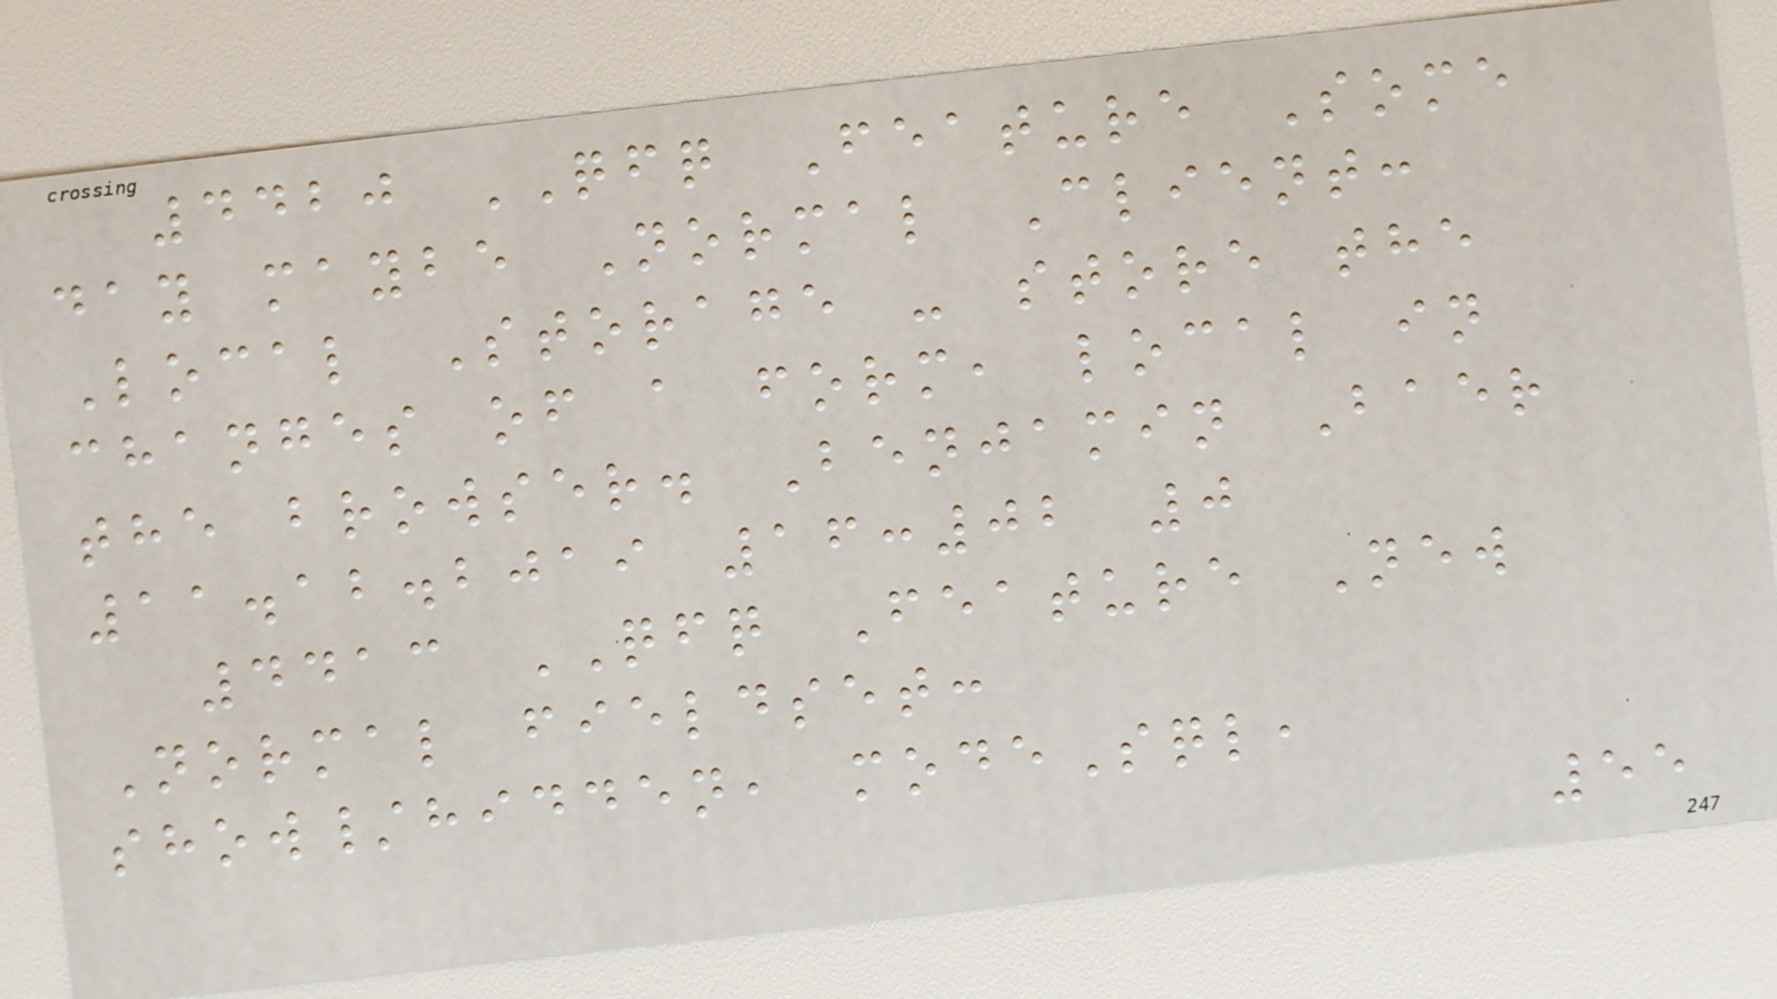4420 QFQ Feature Some
day maybe Normal Client:
Local Storage - store the
changes of a form, local in
the browser. Benjamin Baer
11.12.2019 16:02 0
4413 QFQ Feature New
Normal fieldset:
show/hidden, modeSql,
55
